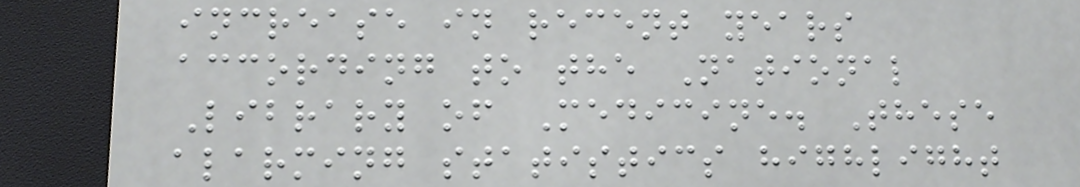increase in recent years
according to the National
Library of Medicine. These
alarming statistics highlight
